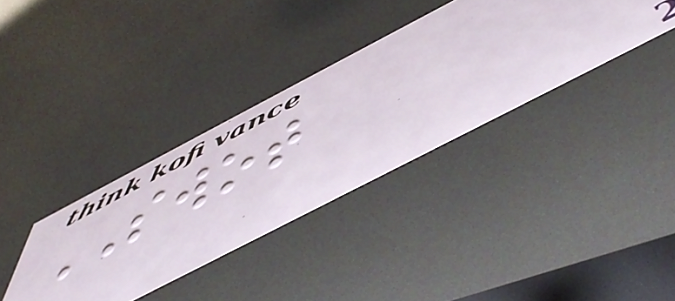SWOT
